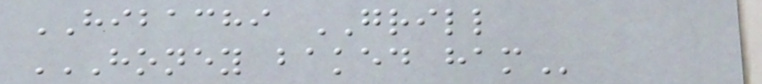HIBACHI GRILL
HONEY BAKED HAM
